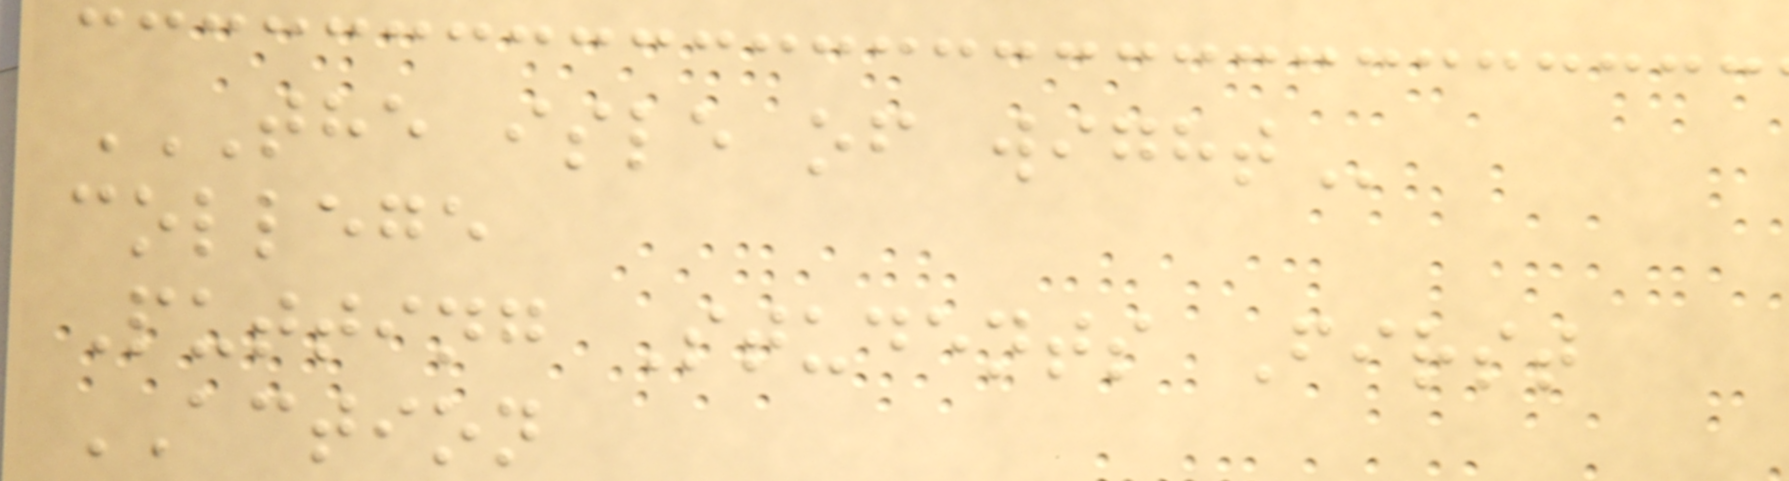THE ISLE OF WIGHT
college
Putting Students First
ACTION
